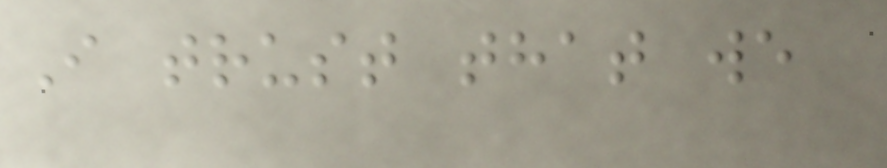I trust that we
